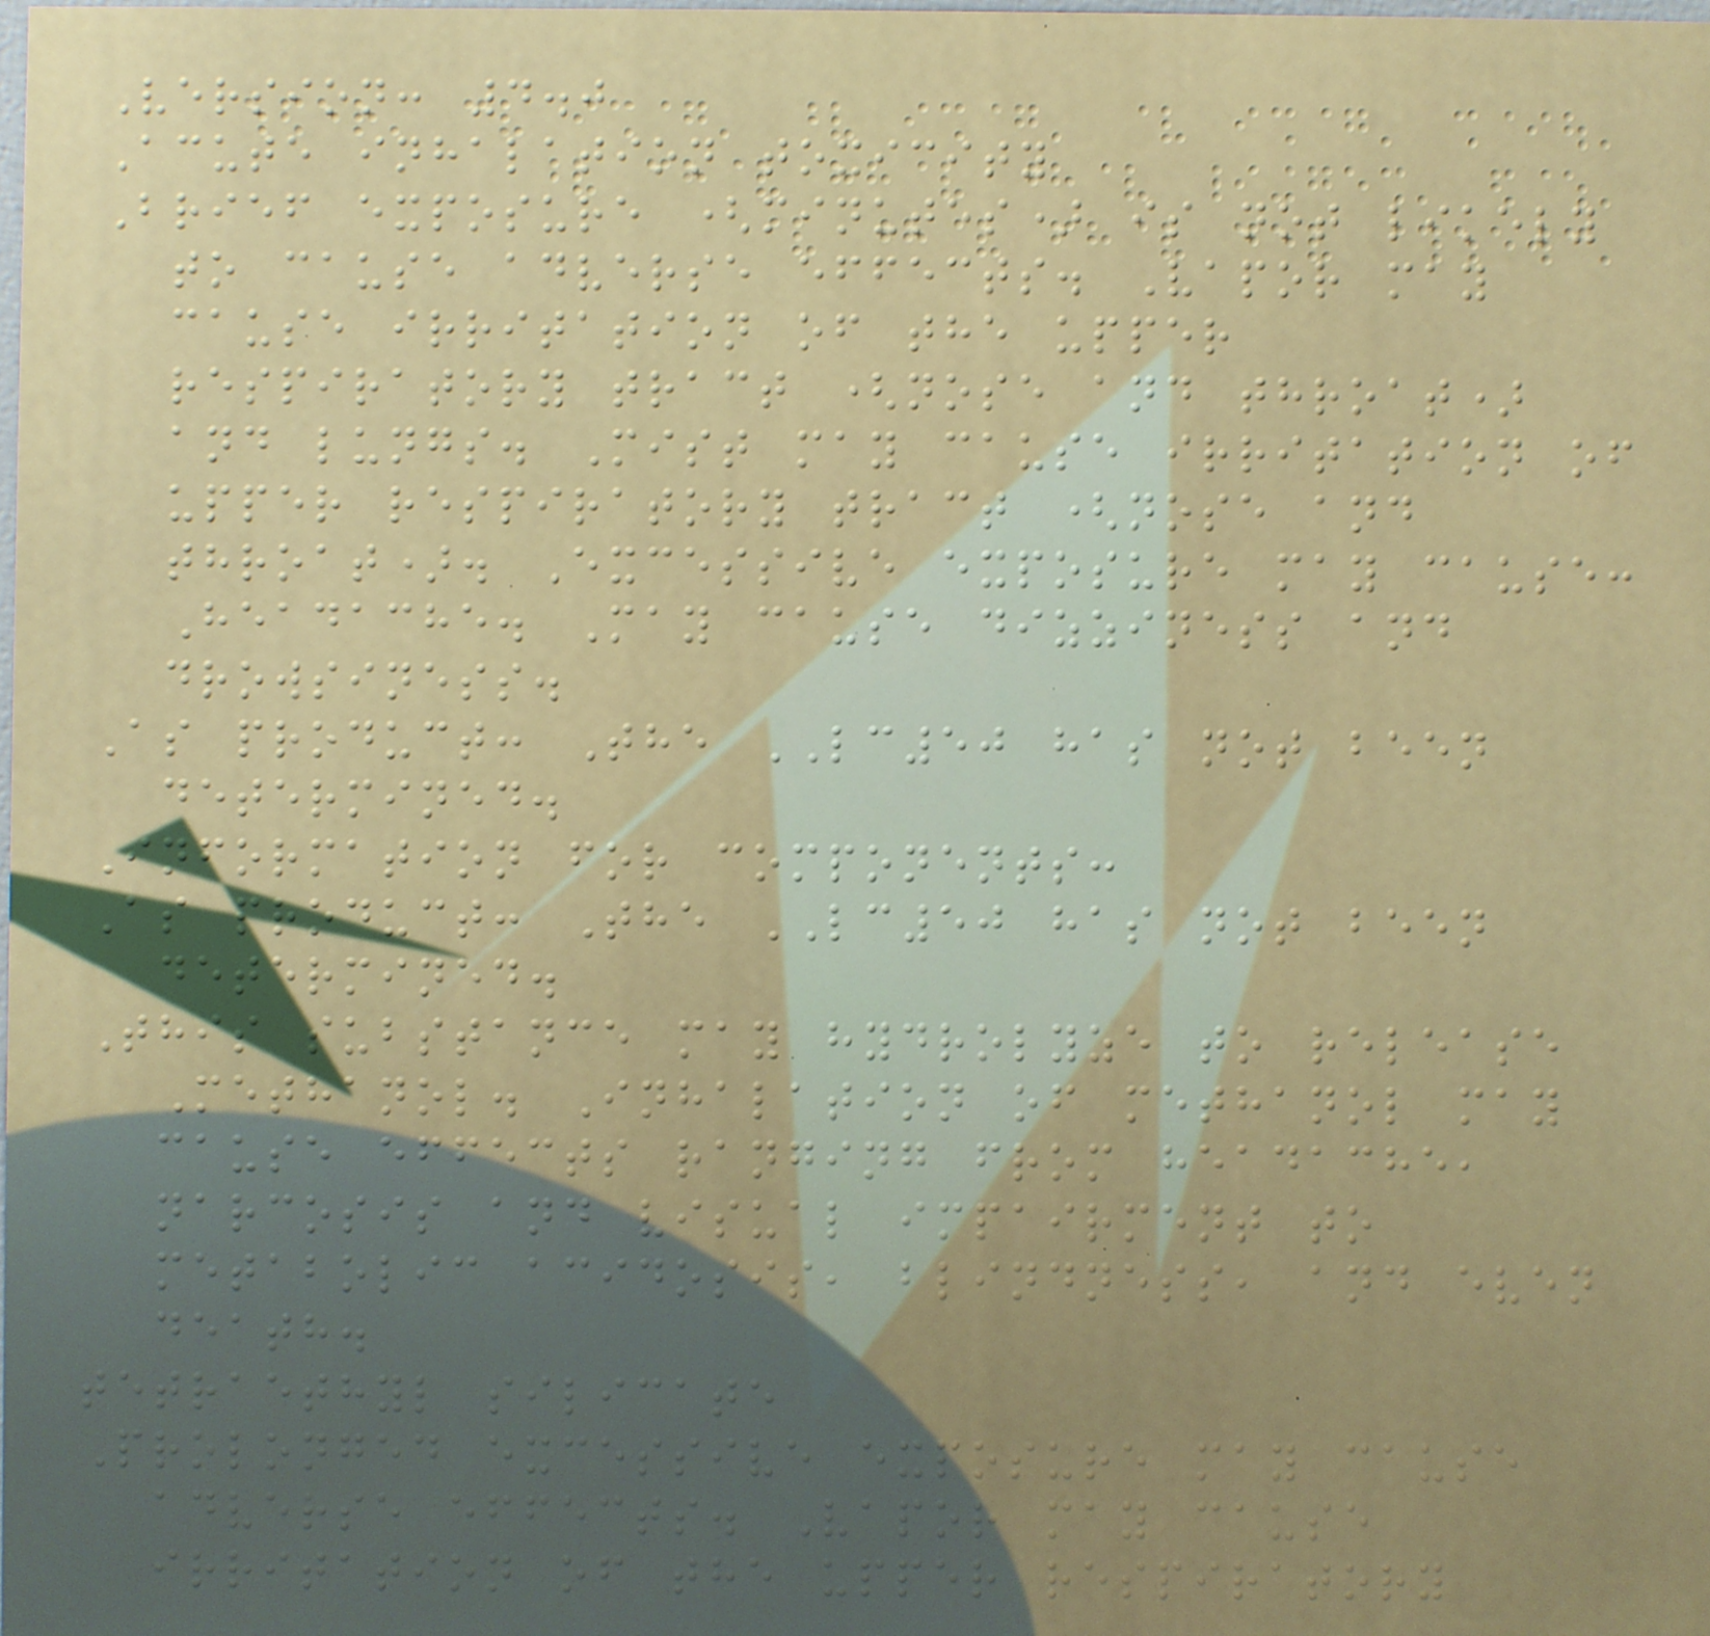Version: 4.0
Acute inhalation toxicity
Brief exposure (minutes) is not likely
to cause adverse effects. Vapor may
cause irritation of the upper
respiratory tract (nose and throat)
and lungs. Mist may cause irritation of
upper respiratory tract (nose and
throat). Excessive exposure may cause:
Headache. May cause dizziness and
drowsiness.
As product: The LC50 has not been
determined.
Information for components:
As product: The LC50 has not been
determined.
This substance may hydrolyze to release
Methanol. Inhalation of methanol may
cause effects ranging from headache,
narcosis and visual impairment to
metabolic acidosis, blindness, and even
death.
tetraethyl silicate
Prolonged excessive exposure may cause
adverse effects. Vapor may cause
irritation of the upper respiratory
